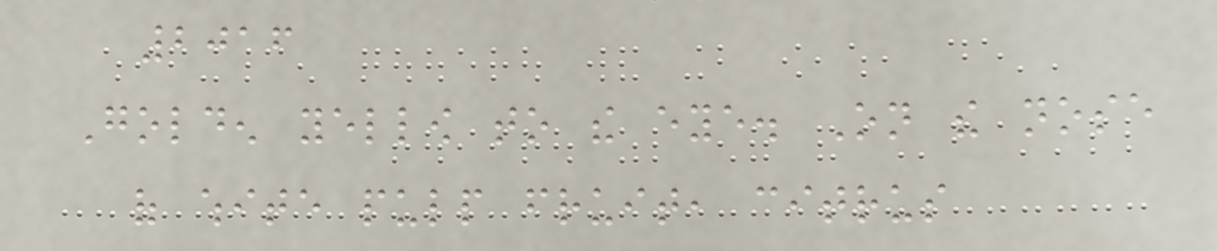2016
Golden yellow to the eye. On the nose
of white pulp fruit, citrus
